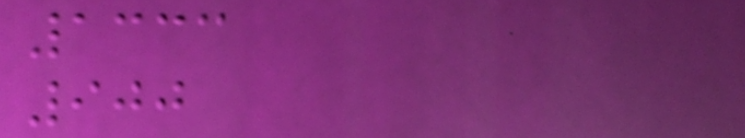1333
900
